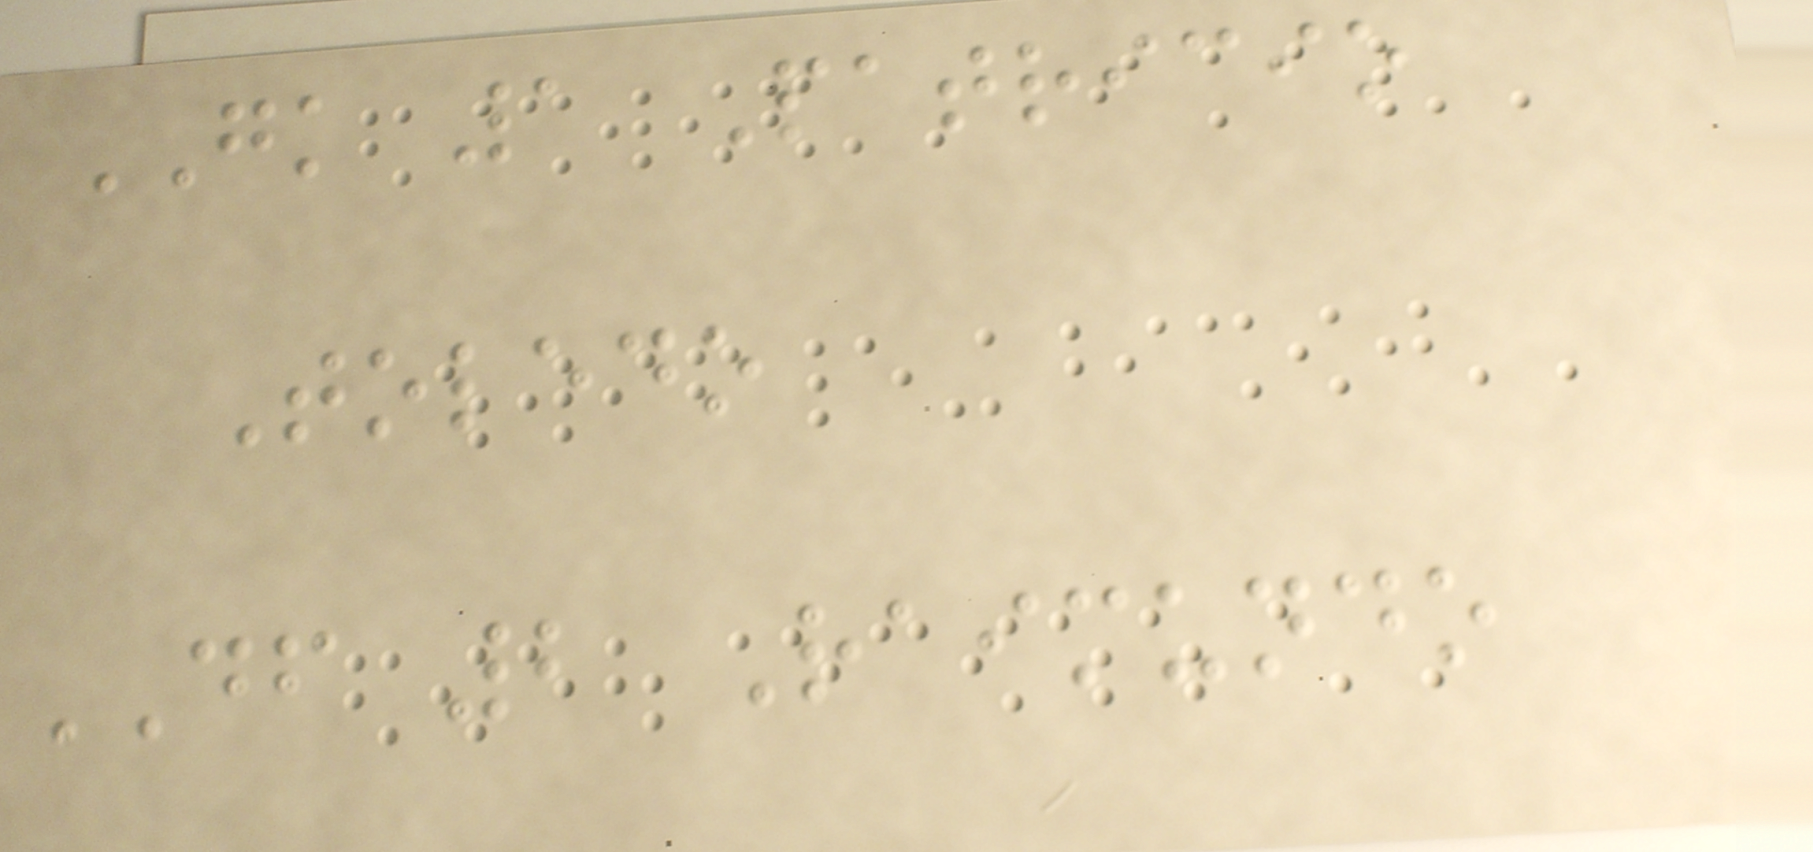GK 1 Patricio
Toledo
DF 2 Raimundo
